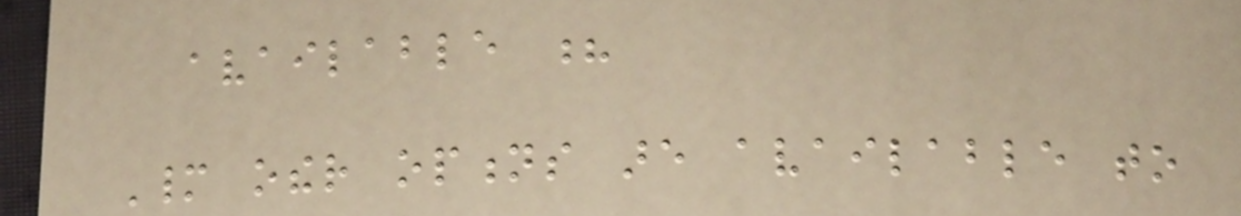available ?
Many other options are available to
